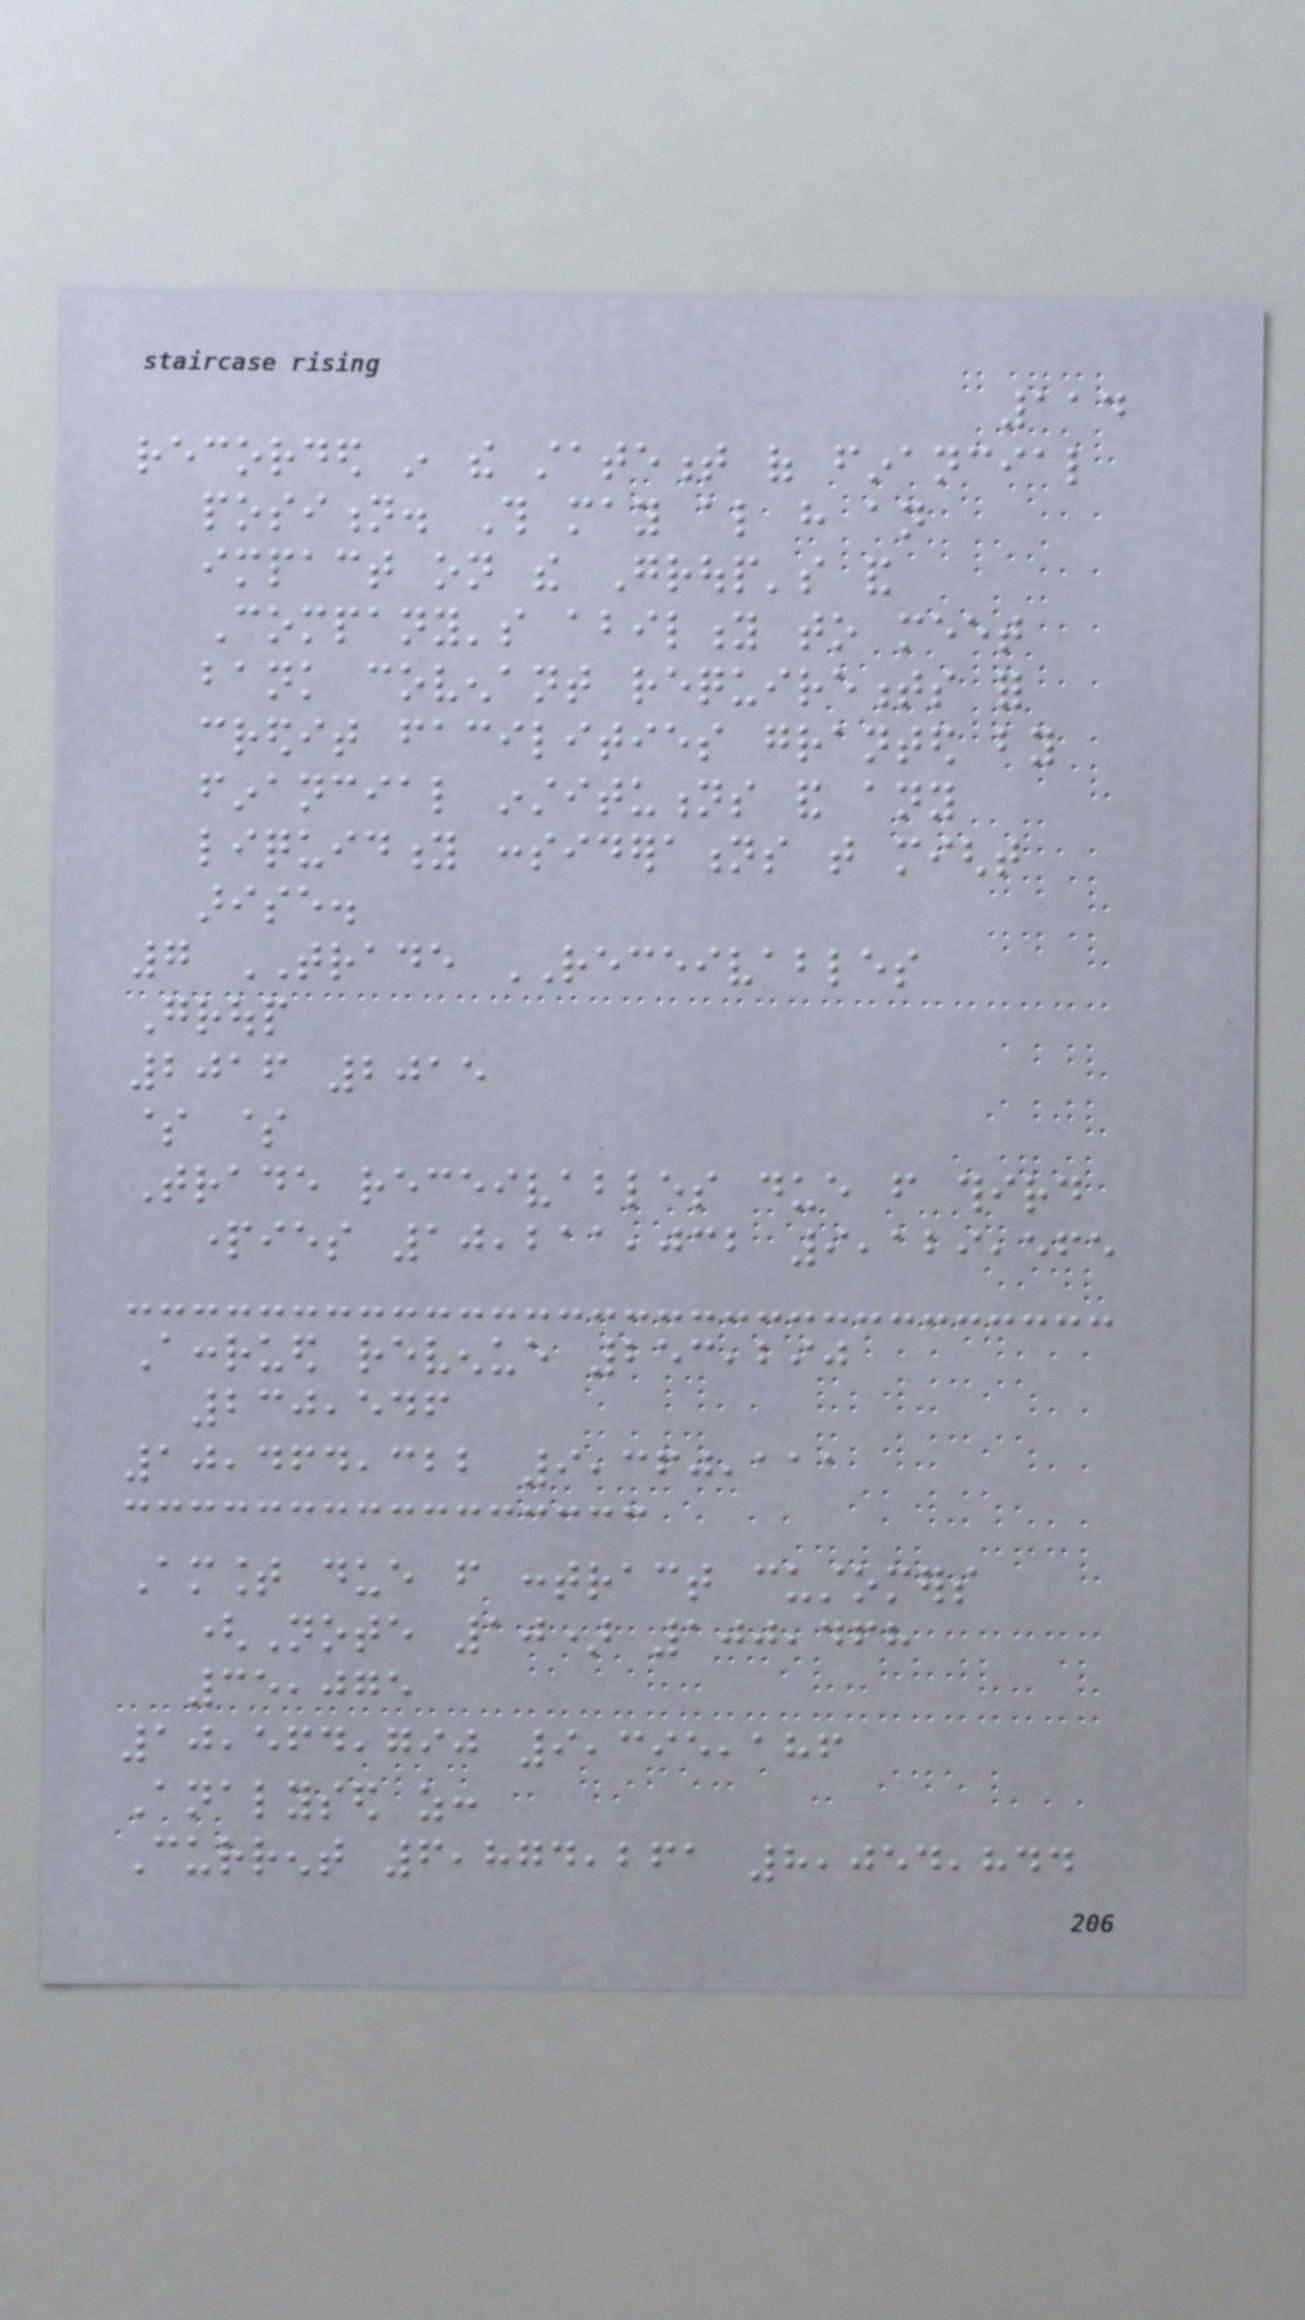114
recorded in the statement of financial
position. This may also have an
impact on the Group's and
Company's ability to meet
bank covenant requirements for
credit facilities granted by
financial institutions and any
liquidity considerations that might
arise.
7 TRADE RECEIVABLES
Group
2016 2015
$ $
Trade receivables due from third
parties 10,211,032 9,129,565
Accrued revenue 253,290
230,546
10,464,322 9,360,111
Amount due from contract customers
(Note 10) 100,468
35,075
10,564,790 9,395,186
Analysed as:
Current 6,874,261 8,054,844
